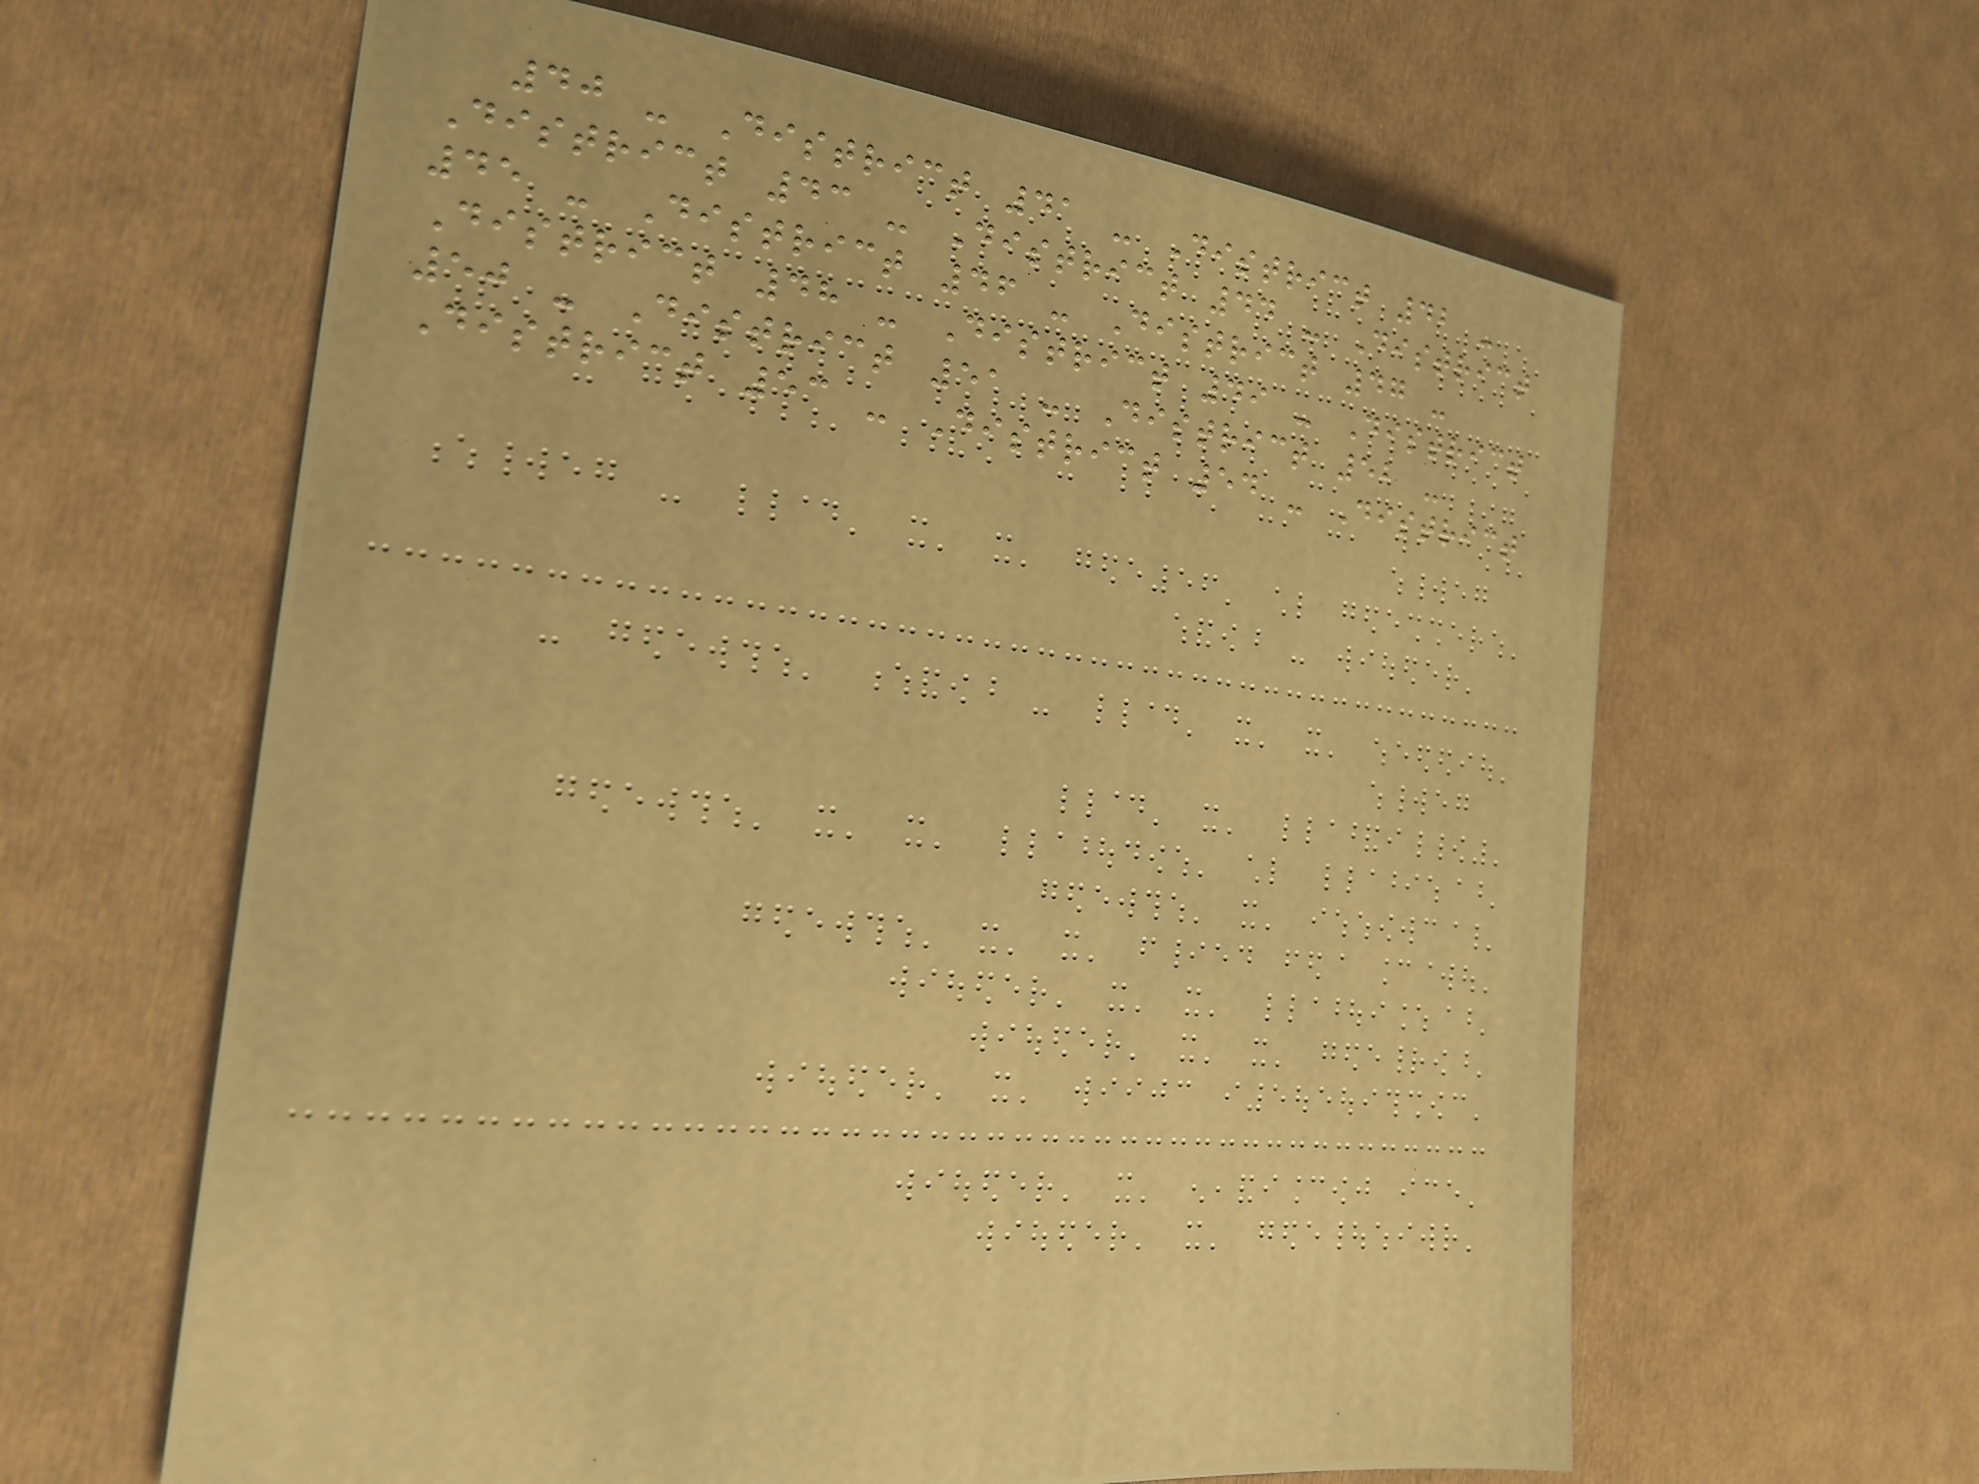40 - District 41 - District 42 -
District 43 - District 44 - District
45 - District 46 - District 47 -
District 48 - District 49 - District
50 - District 51 - District 52 -
District 53 - District 54 - District
